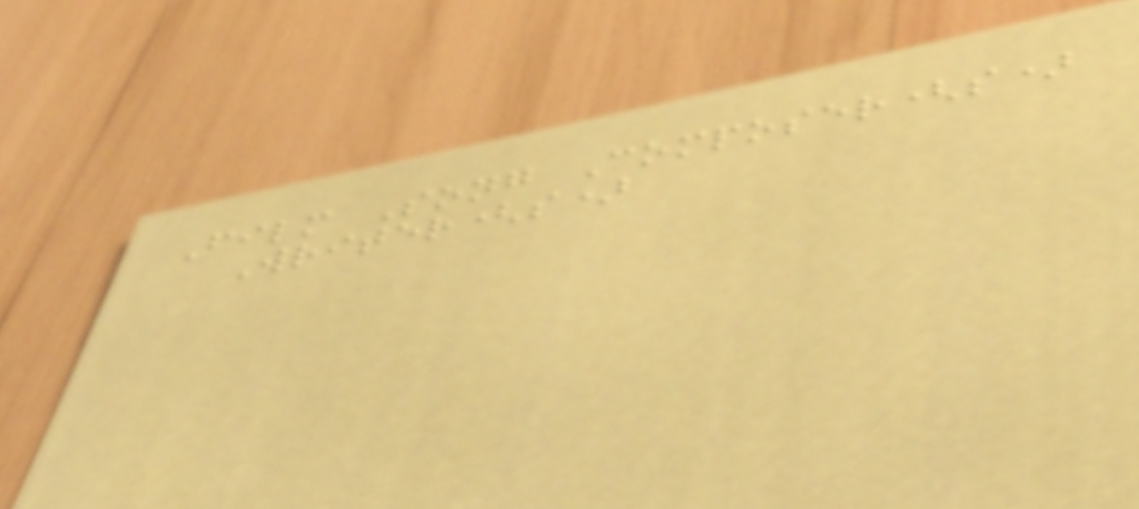Film Song Composer(s)
Writer(s)
